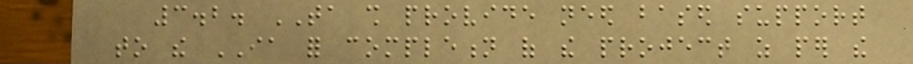3.2. TA shall provide need based support
to the IA for completion of the project as per the
